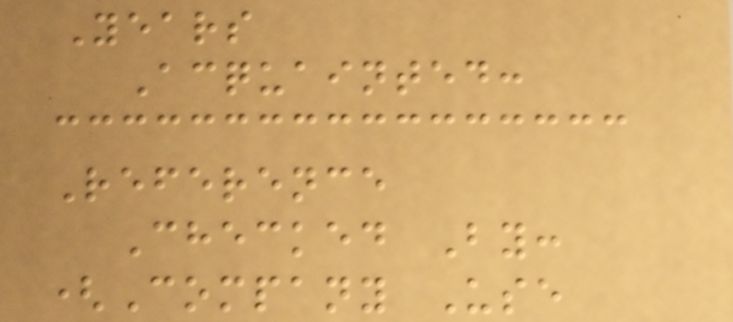Years
Acquainted:
Reference
Checked By:
(Company Use
